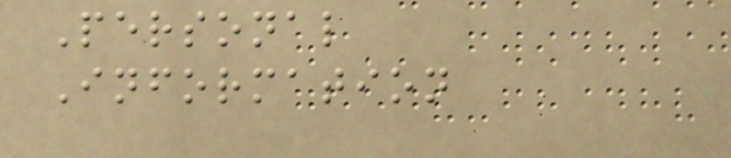Personal
Information
